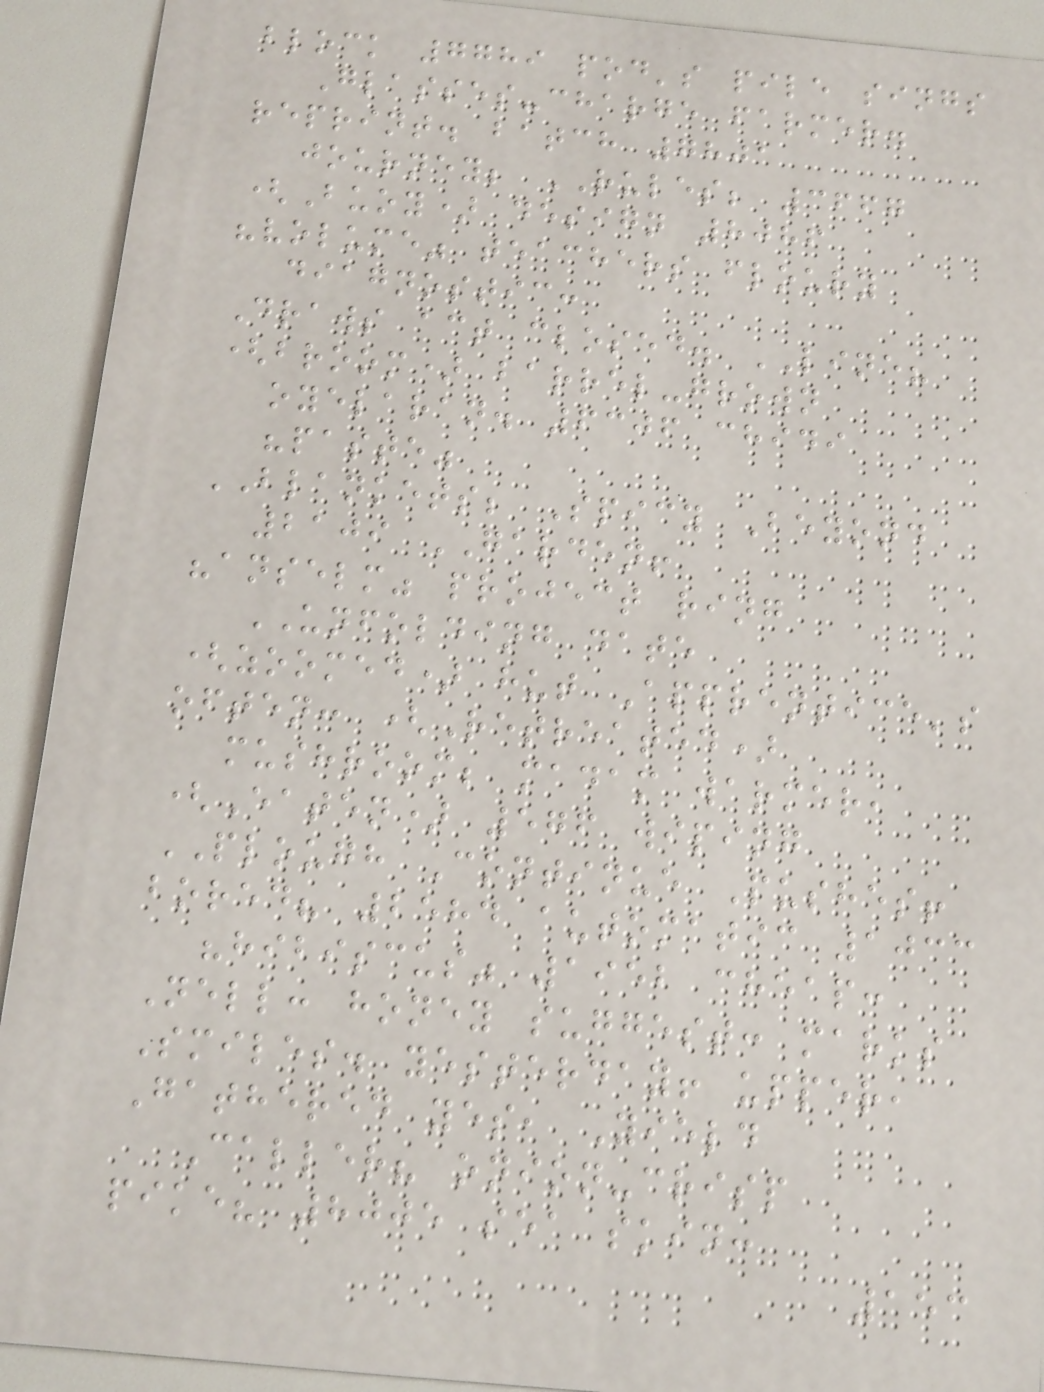block 7789 pod's pile sings
Glasses-charge farmer.
reprint. batch 7801
journey; RULES; 3667
(Buoy) design 8086
"volume" teachers floury
diagnostic:
Draws act closed. LINE?
(broom) barrel-grown
oyelaran. 6306 chidi
"paste"
BLANKETS; Spicy Beyond
2109 GARDEN!
"anselm" project ring
UNFOLDING date
(zoomed) hut Apprentice's
often: (Retreated)
mushroom; madam warmer,
(Eaten) 576 wiping
PLOUGH Continue Pushes!
bored? 2584 automatic 1033
"hibiscus" 1952 cheap:
Nell: honey suggest: marks
Smiles. yesterday! upper,
Gathered yes, Yield
Caller? onion-crisp
pike? 8005 sea skin:
153
